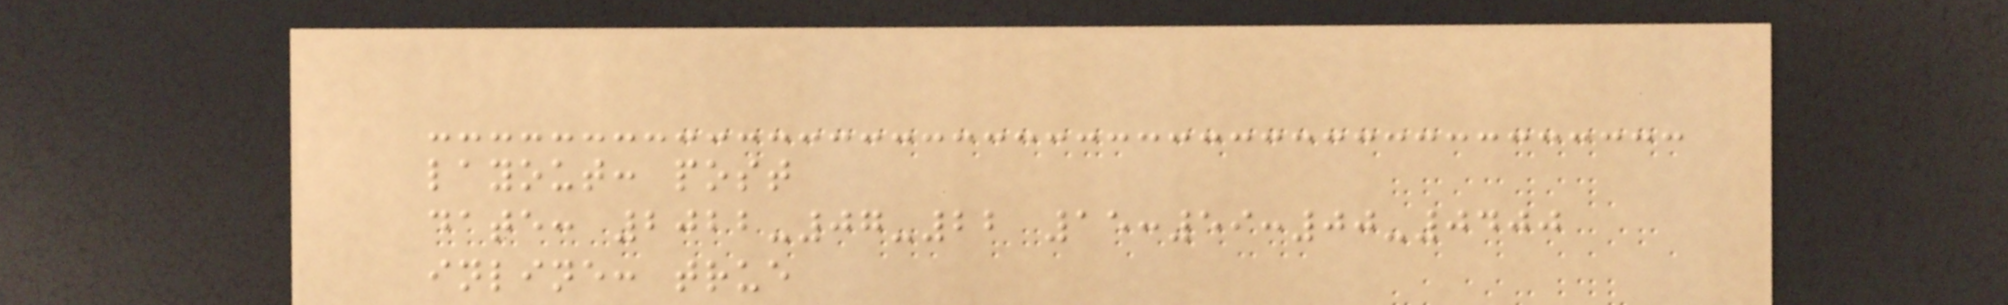layout: post
date: 2022-07-22 15:59:00-0400
inline: true
